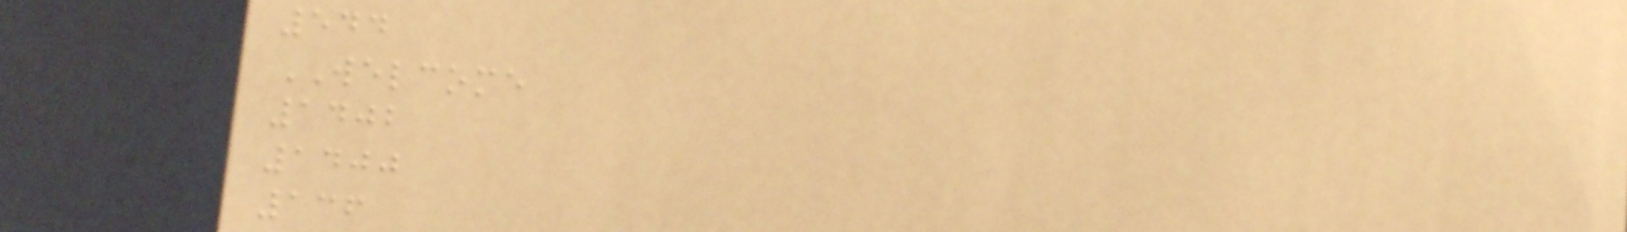544
WELCOME
1402
1400
136
